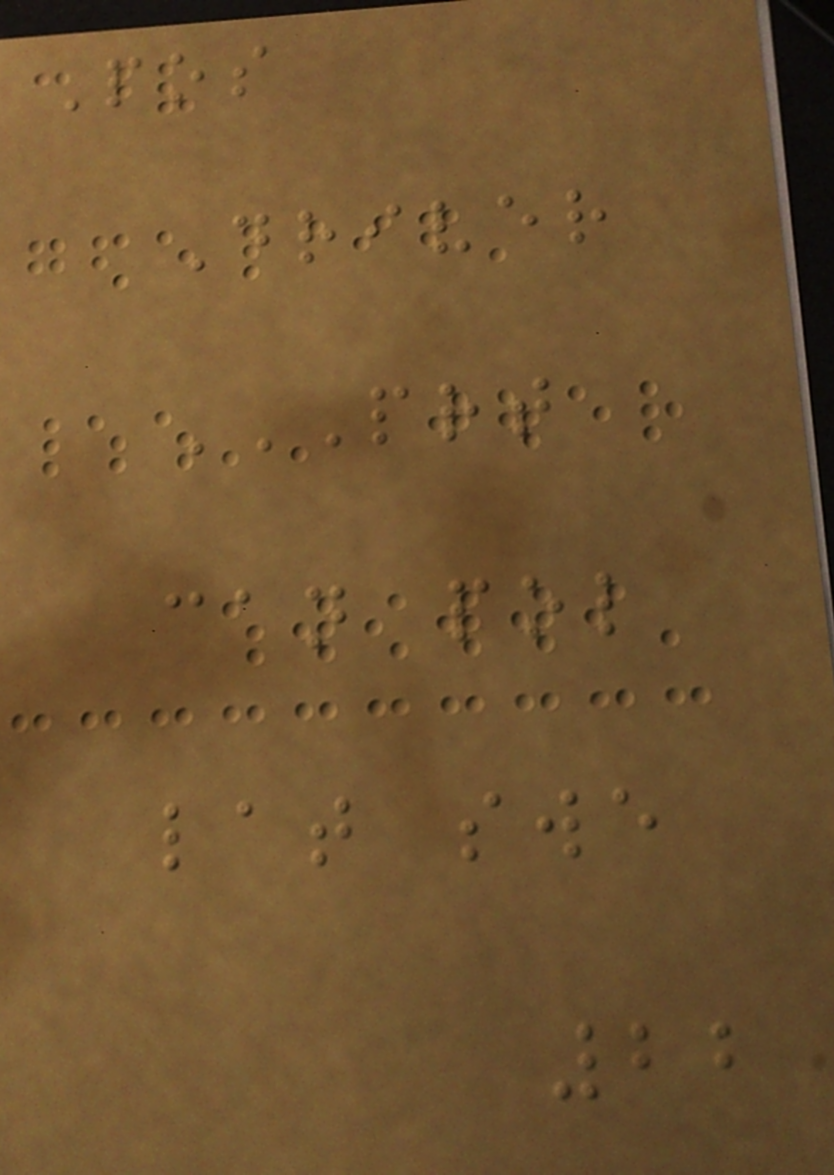Pos
Driver
PRT
CAN POL
LAT SWE
22
